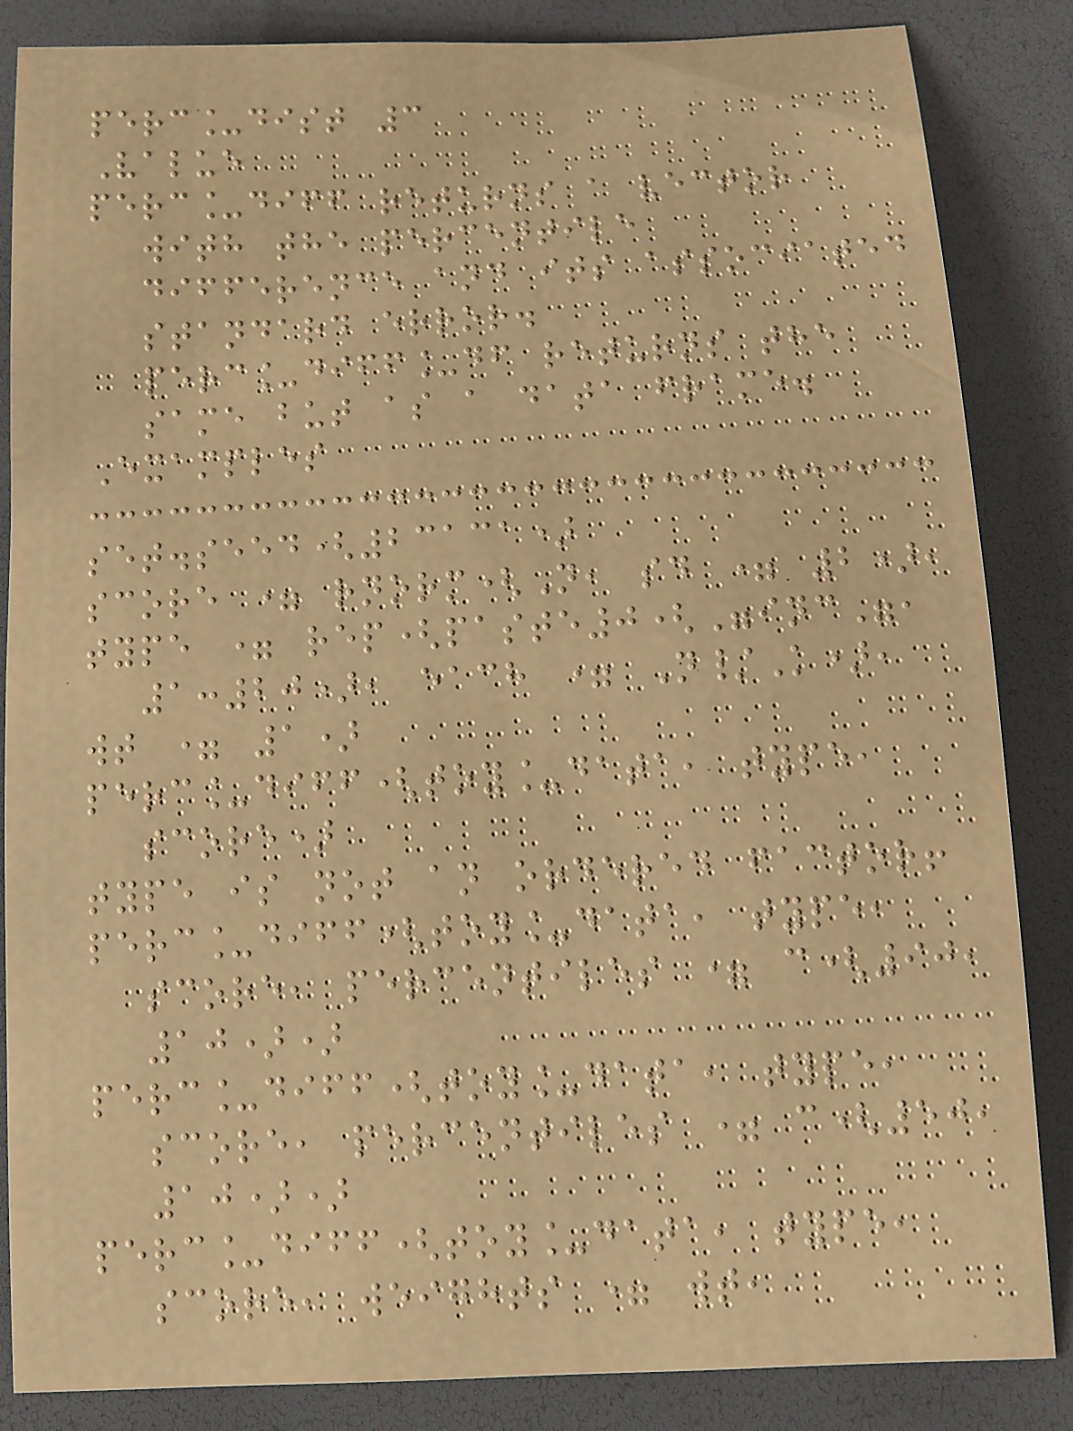perc_dist 3
Value
perc_diff returns a vector
with the percentile
difference and its associated
standard error.
perc_diff_df returns the
same but as a data frame.
Examples
set.seed(23131)
score = rnorm(N, sd = 2),
type = rep(paste0("inc",
1:20), each = N/K),
wt = 1)
perc_diff(toy_data, type,
score)
type is not an ordered factor!
perc_diff(toy_data, type,
score, percentiles = c(90,
10))
perc_diff(toy_data, type,
score, percentiles = c(50,
10))
perc_diff(toy_data, type,
score, weights = wt,
